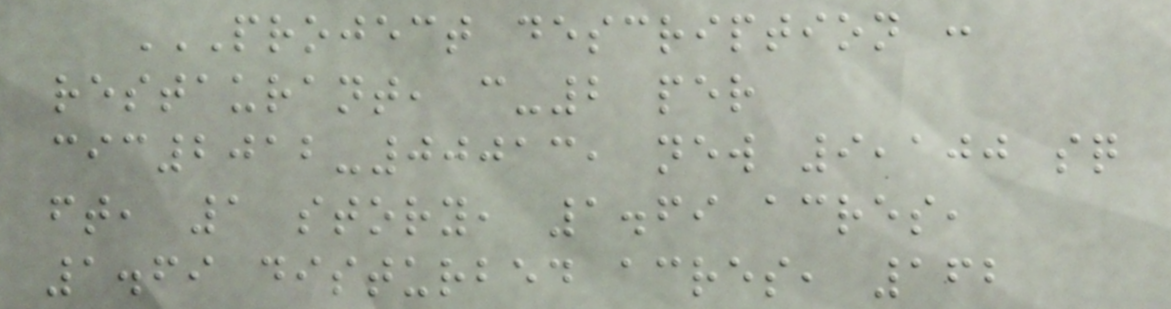PROJECT DESCRIPTION :
RESTAURANT, C-2 PER
CIC2012-00013, NEW 9,100 SQ
FT, 1 STORY, 1.69 ACRES,
1.69 DISTURBED ACRES, 162
